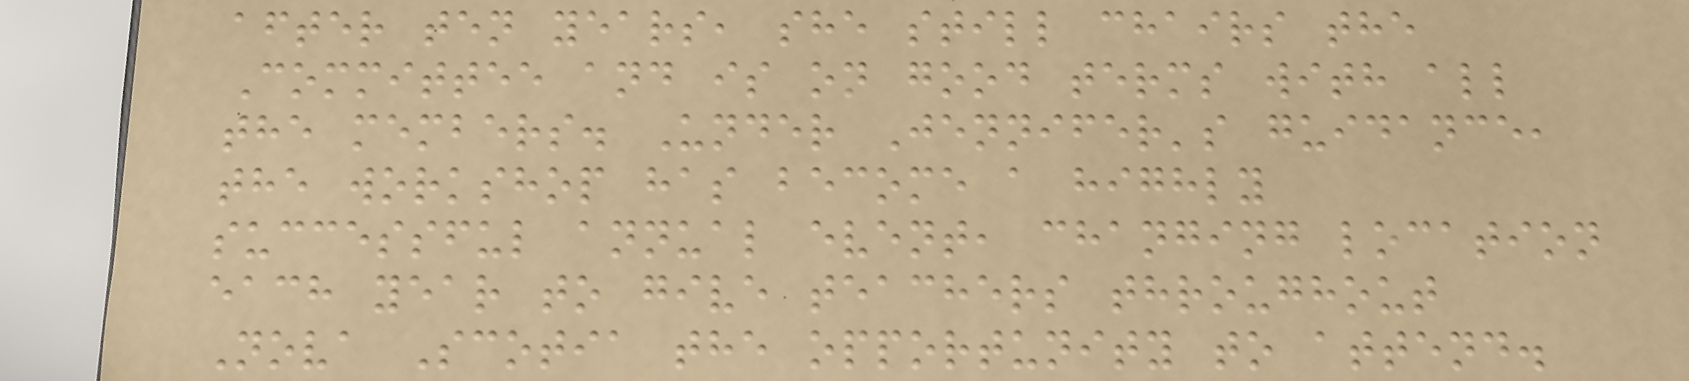after ten years, she still chairs the
Committee and is on good terms with all
the members. Under Jennifer's guidance,
the workshop has become a highly
successful annual event, changing location
each year to give teachers throughout
Nova Scotia the opportunity to attend.
